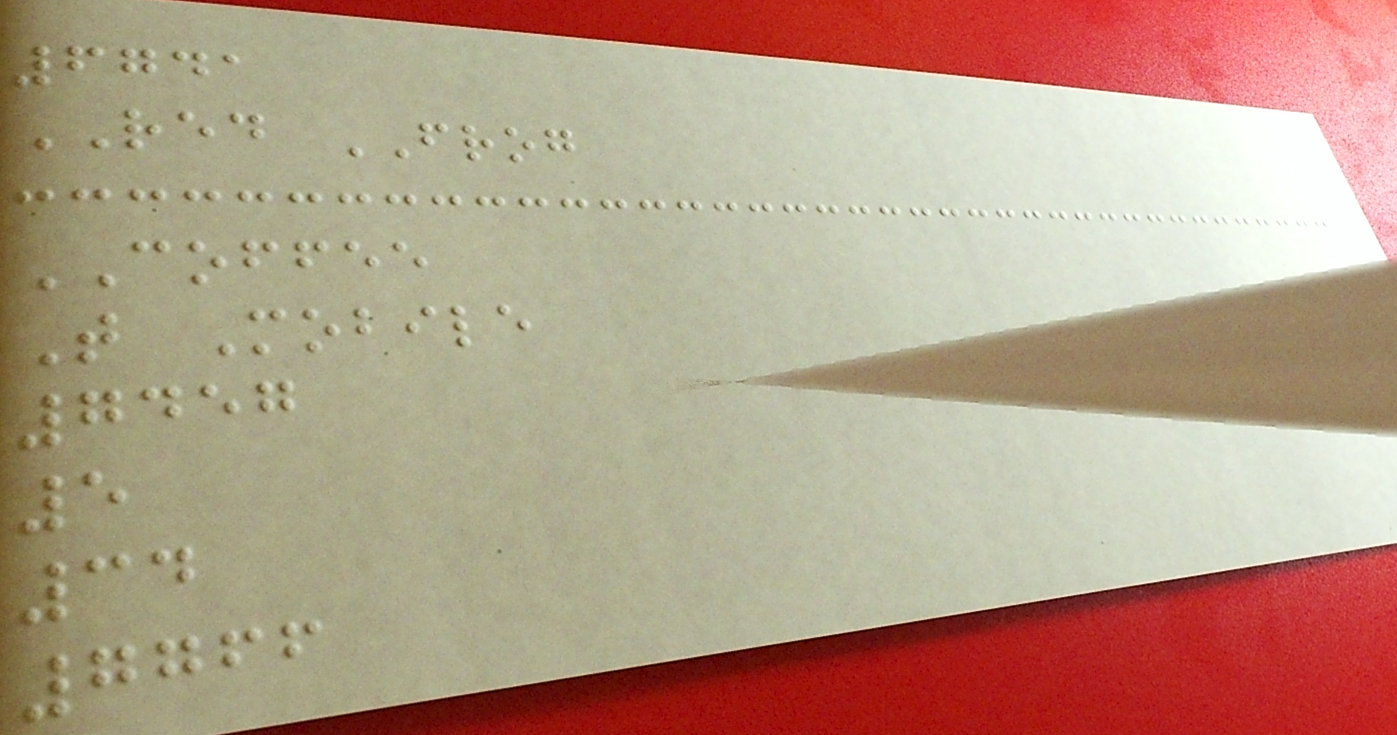6741
RED FROG
COFFEE
T Mobile
7457
5
34
7766
